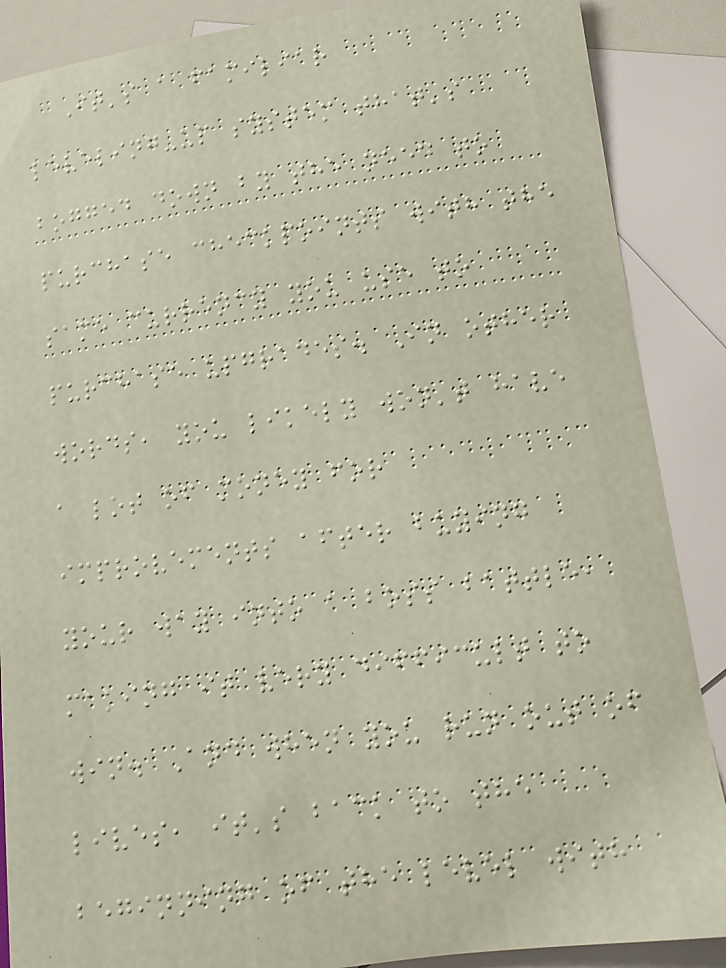It's a familiar
leveling-up system that's
bogged down by the need to
purchase checkpoints with the
same currency you use to
purchase upgrades. In other
words, you likely won't have
a lot of money for
improvements after buying
your way into a boss battle,
making it very difficult to
win. And when you run out of
lives, it's back to the
beginning of the level with
